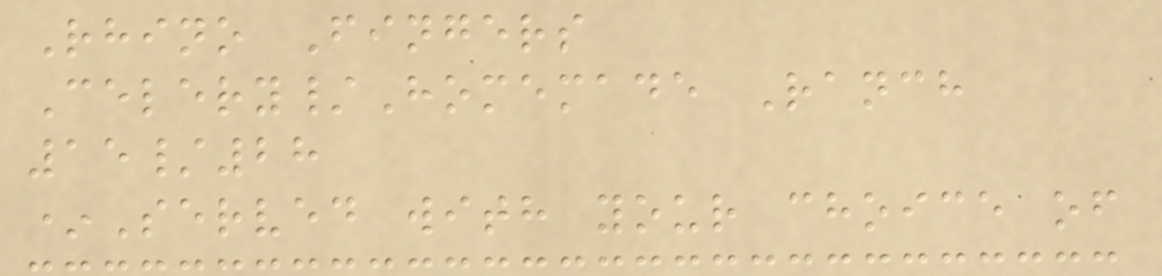Rhino Fingers
Celery/Homemade Ranch
15/28
*Served with your choice of
